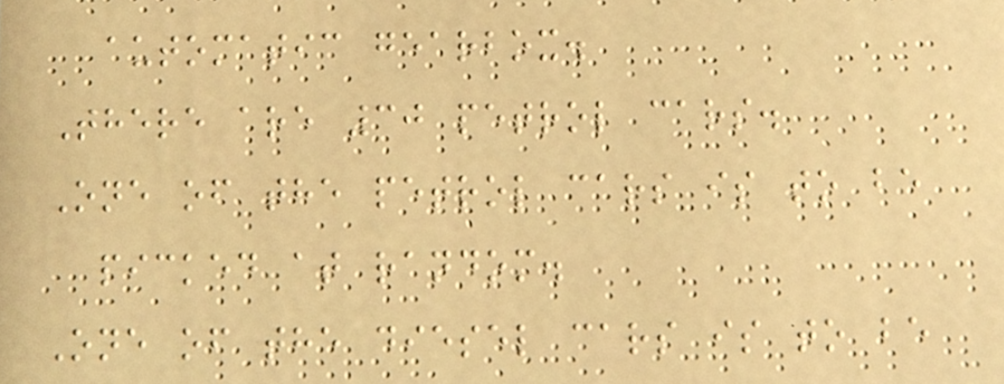automatic gearbox.
There are 30 petrol cars.
One of the petrol cars is to be
picked at random.
One of the diesel cars is to be
